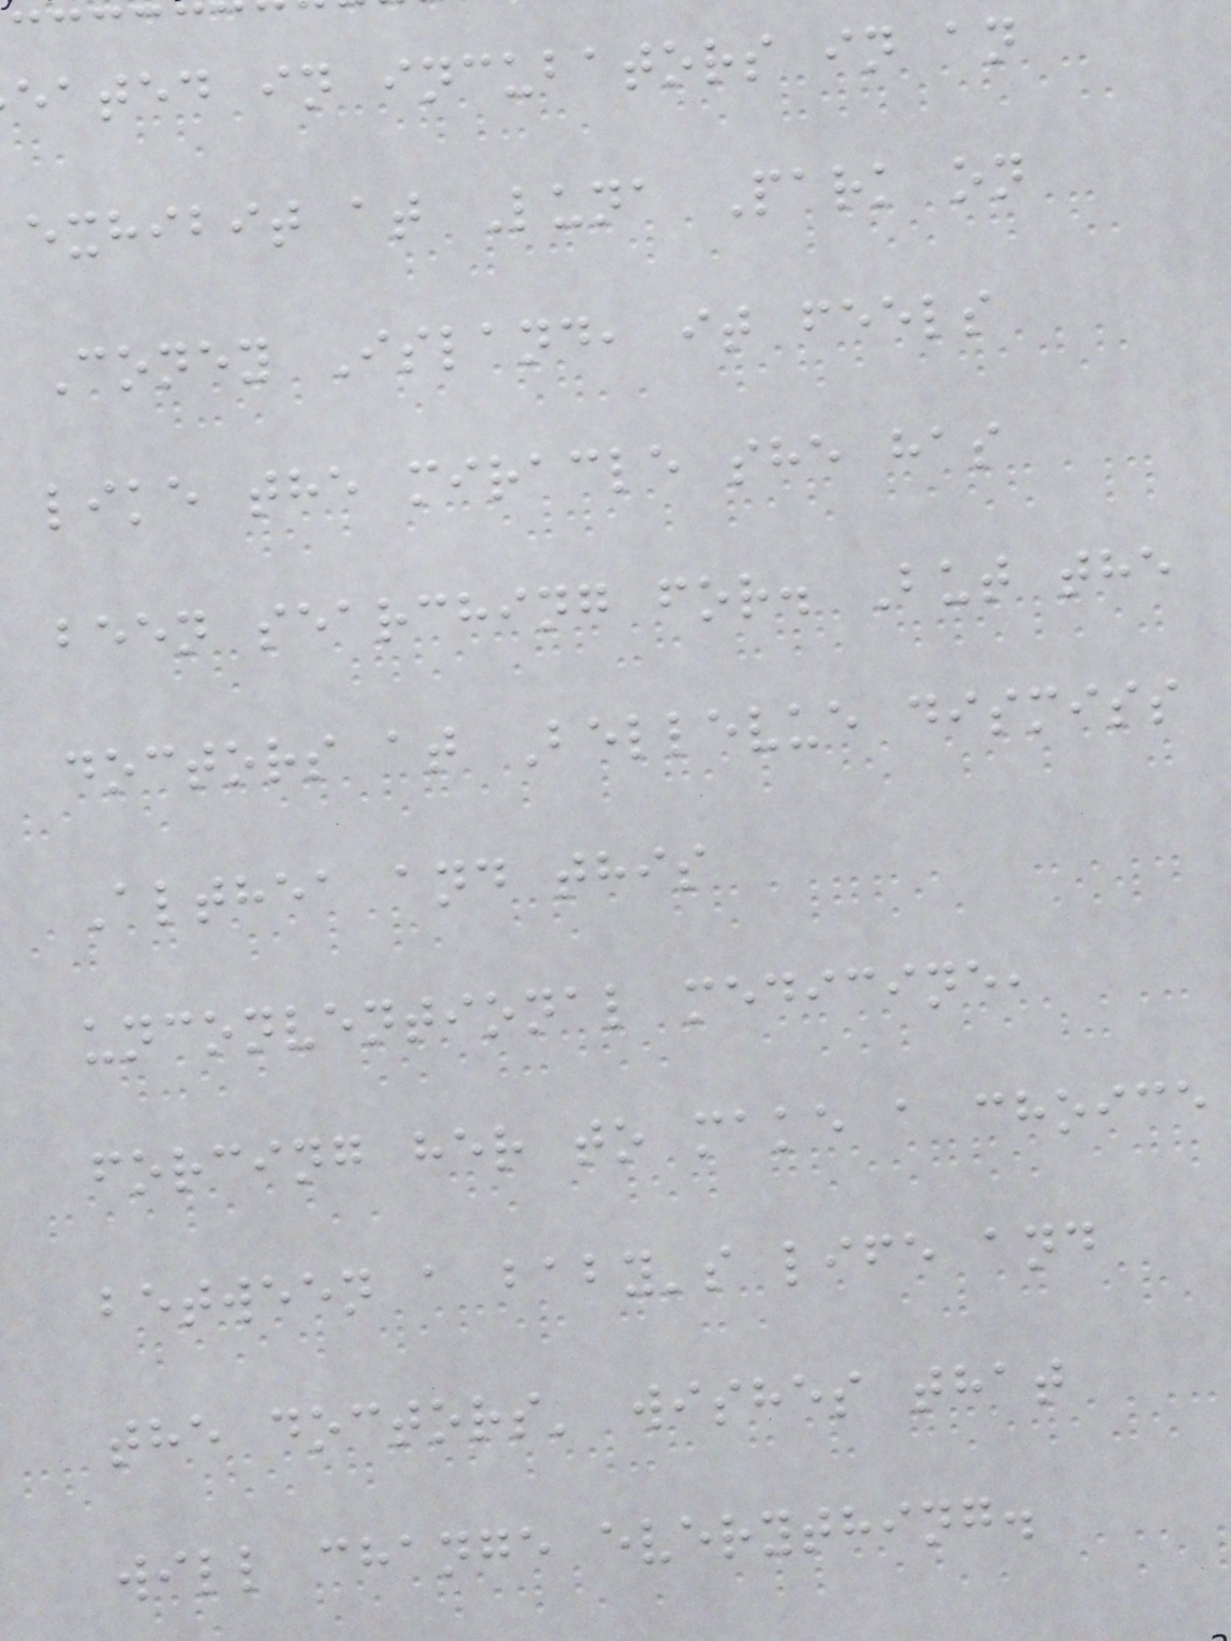eated in incubators in an
exhibit at Luna Park on
Coney Island, it feels
like the miracle she has
been searching for. But the
doctors at Bellevue dismiss
Althea and this
unconventional medicine,
forcing her to make a choice
between a baby's life and
the doctors' wishes that
will change everything.
